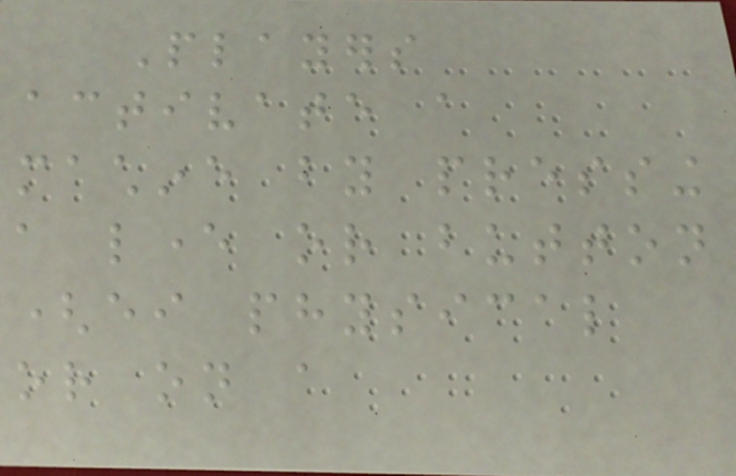Players
activate a
machine by pressing
a lever or button
(either physical
or on a
